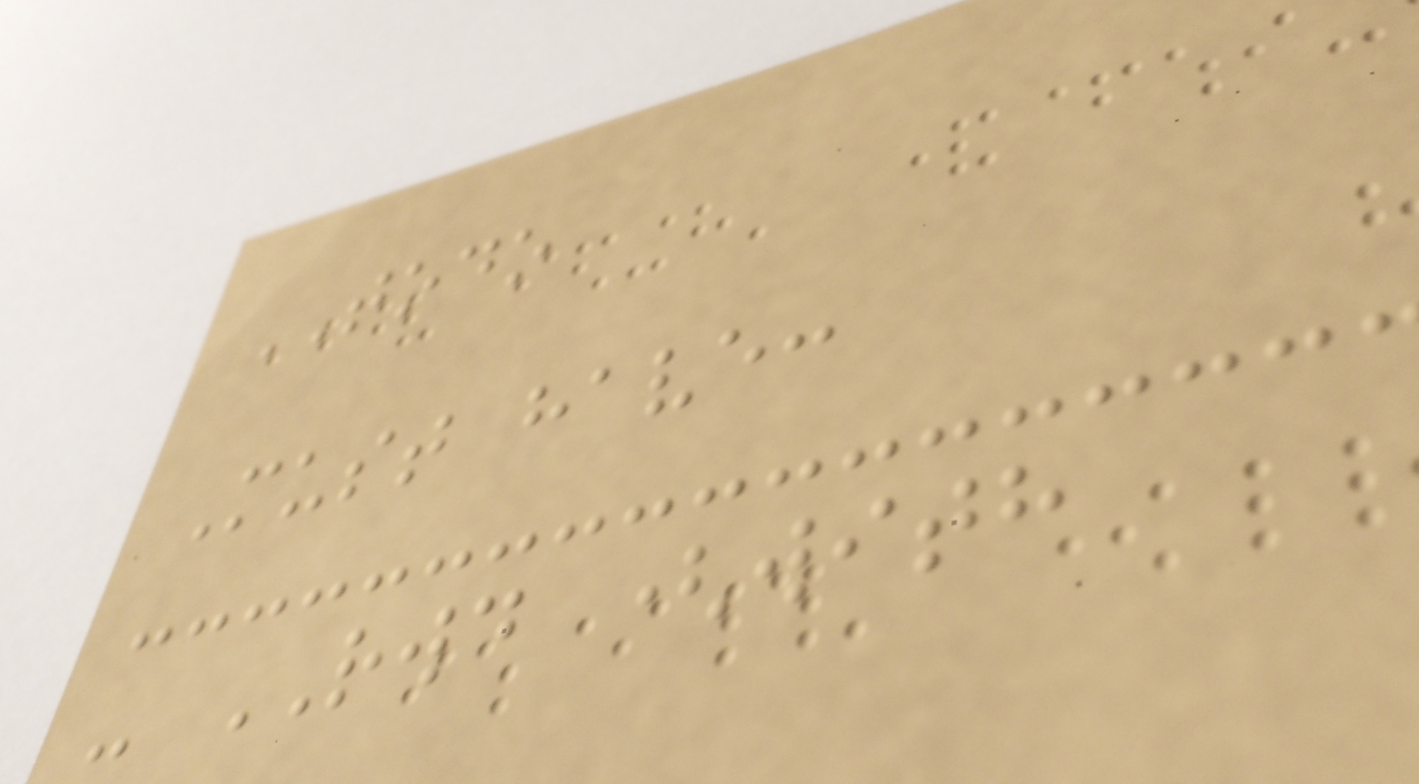TODO
Must have:
- RWD (with
